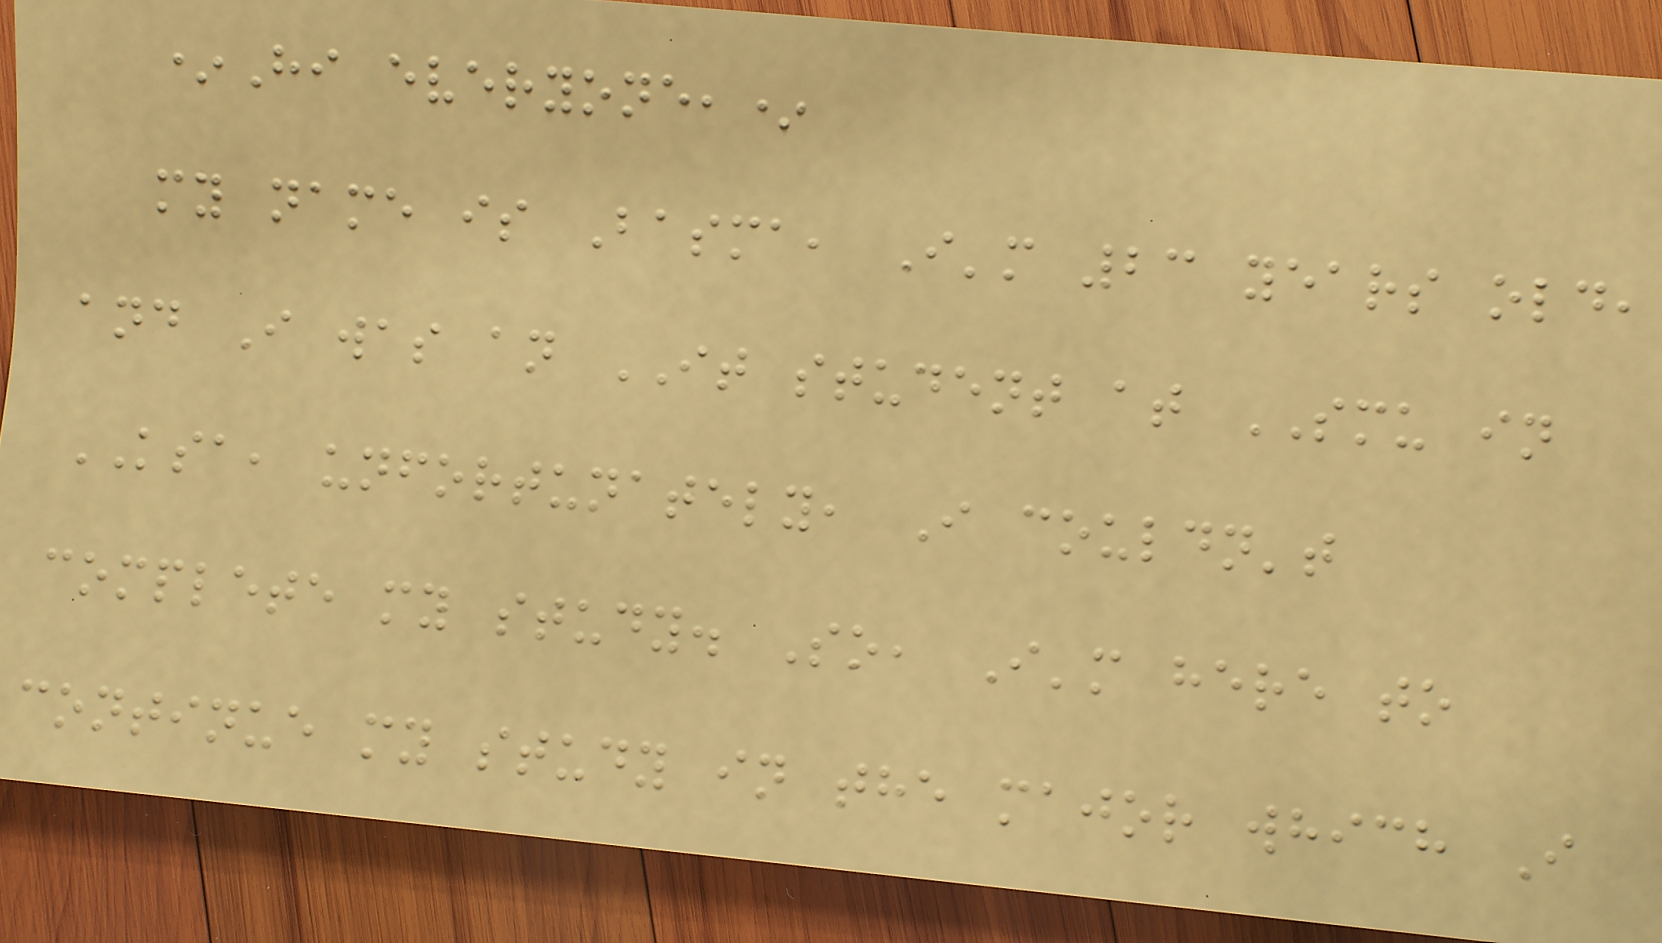*Hi everyone,*
my name is Basma, I'm 23 years old,
and I was an IT student at SMU in
KSA, unfortunately, I couldn't
complete my study. So, I'm here to
continue my study in the major which I
